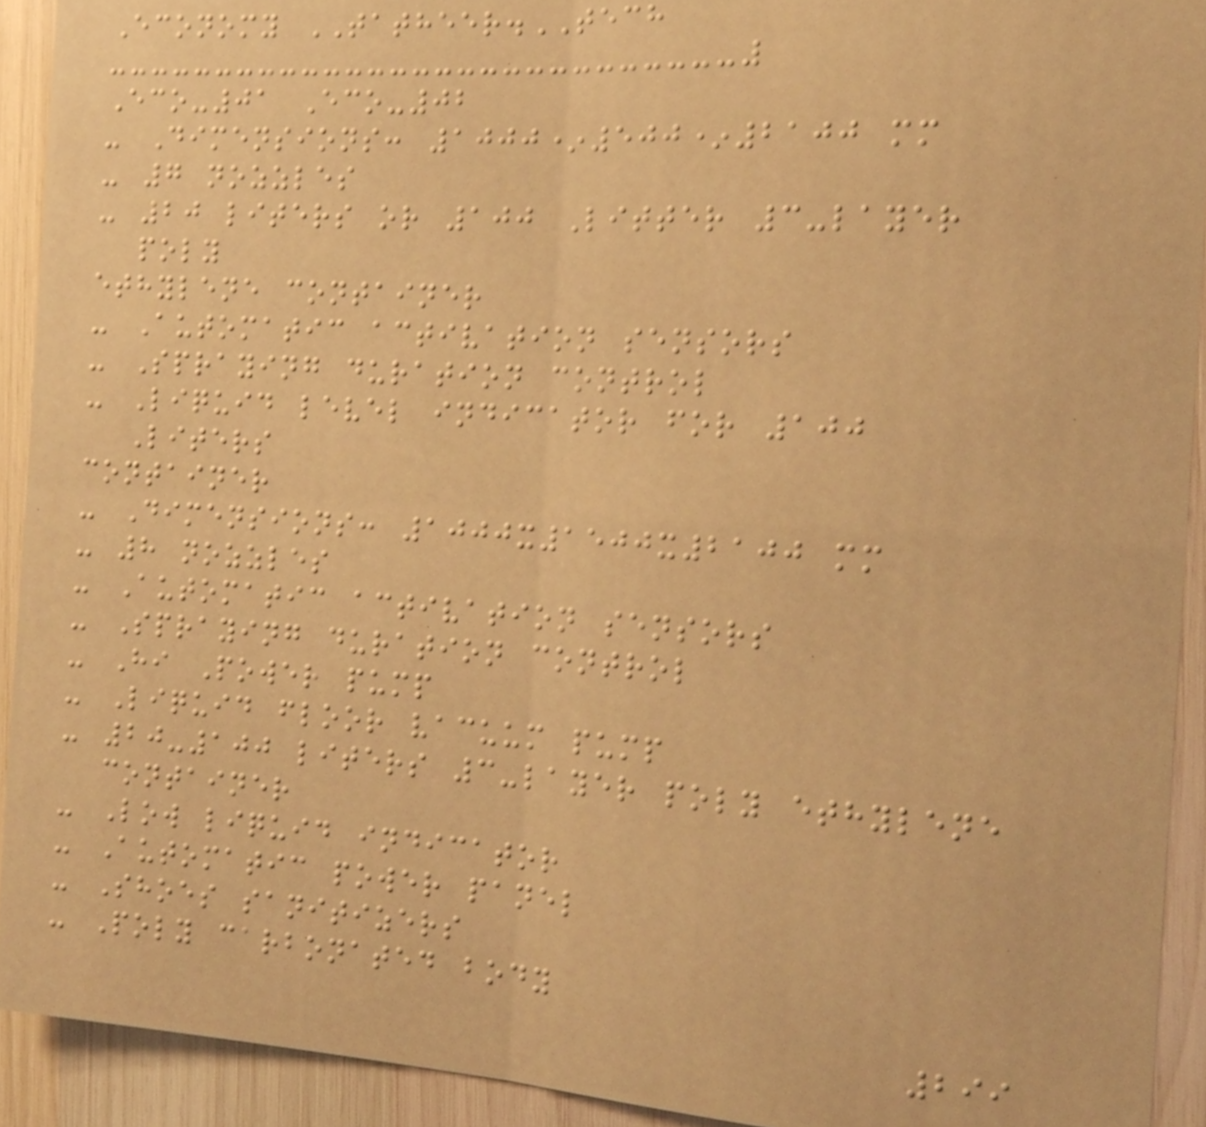Economy TATHEER.TECH
Eco-01 Eco-02
- Dimensions: 1000*500*2100 mm
- 7 nozzles
- 20 liters or 100 Litter 3-layer
poly
ethylene container
- Automatic activation sensors
- Spraying duration control
- Liquid level indicator for 100
Liters
container
- Dimensions: 1000x1500x2100 mm
- 8 nozzles
- Automatic activation sensors
- Spraying duration control
- Hi Power pump
- Liquid floor vacuum pump
- 20-100 liters 3-layer poly ethylene
container
- Low liquid indicator
- Automatic power panel
- Shoes sanitizers
- Poly carbonated body
299
